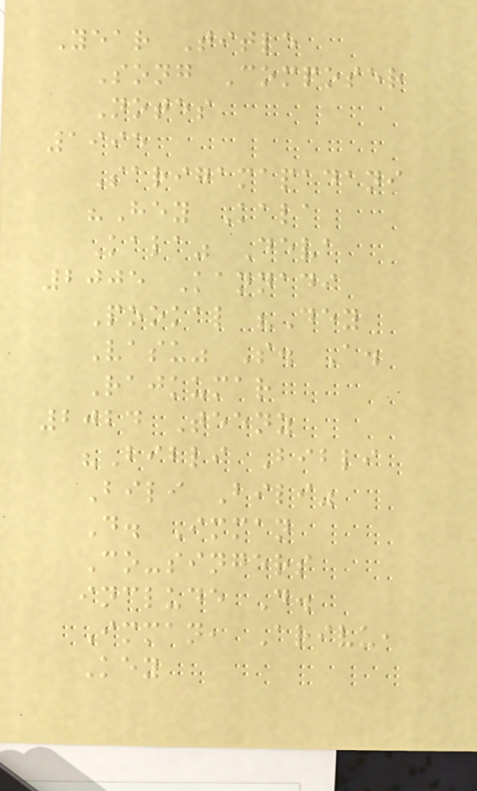Year Title
Song Composer
Notes
1995
Sarigamapadani
"Hey Kala
Kala" Deva
2005 Kannadi
Pookal "Dey
Vasu" S. A.
Rajkumar
2024 Teenz
"Bibli Bibli
Bili Bili"
D. Imman
Co-singers
include D.
Imman, Arivu,
Key
